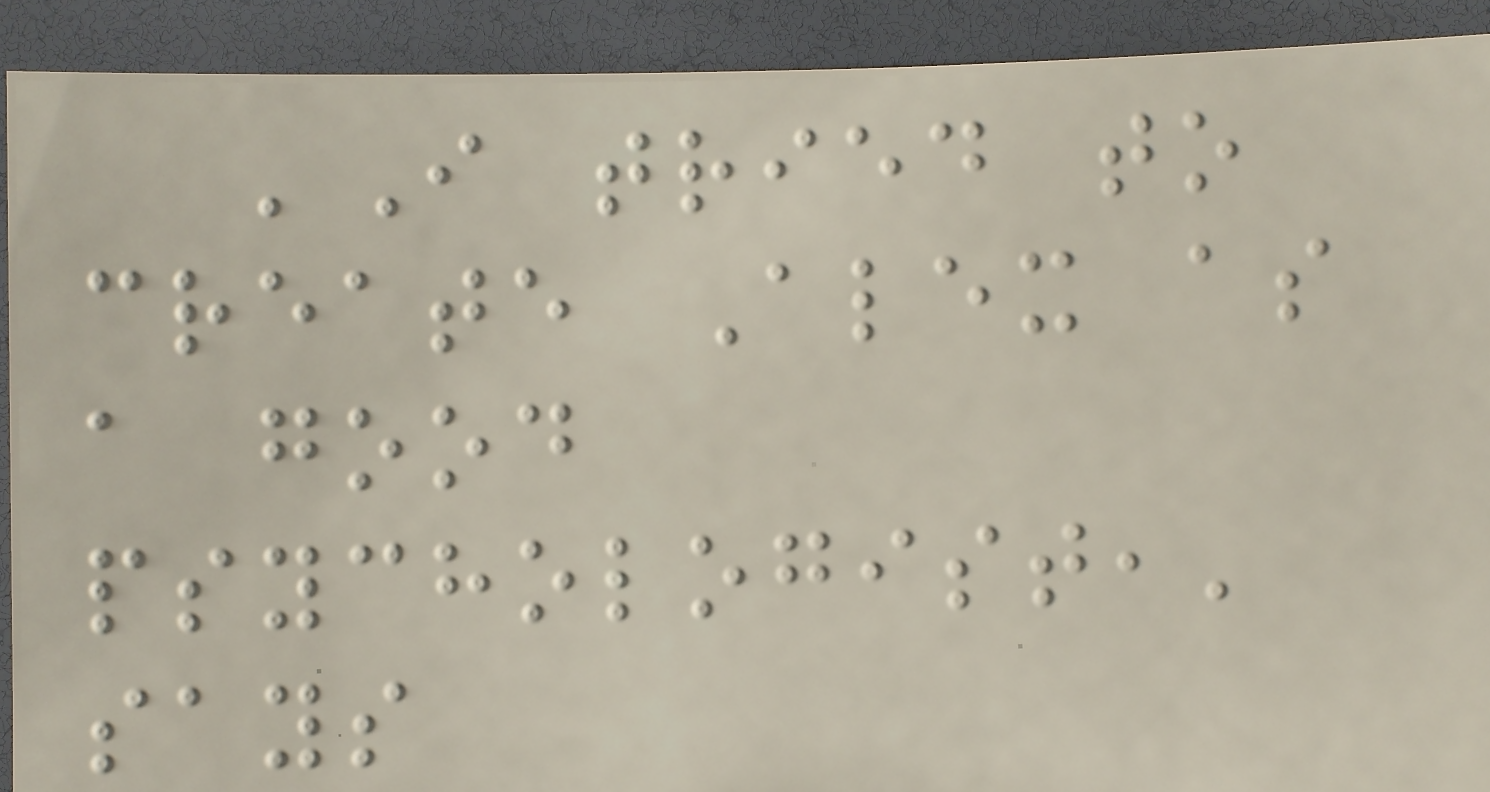'I tried to
create Alex as
a good
psychologist,'
says
